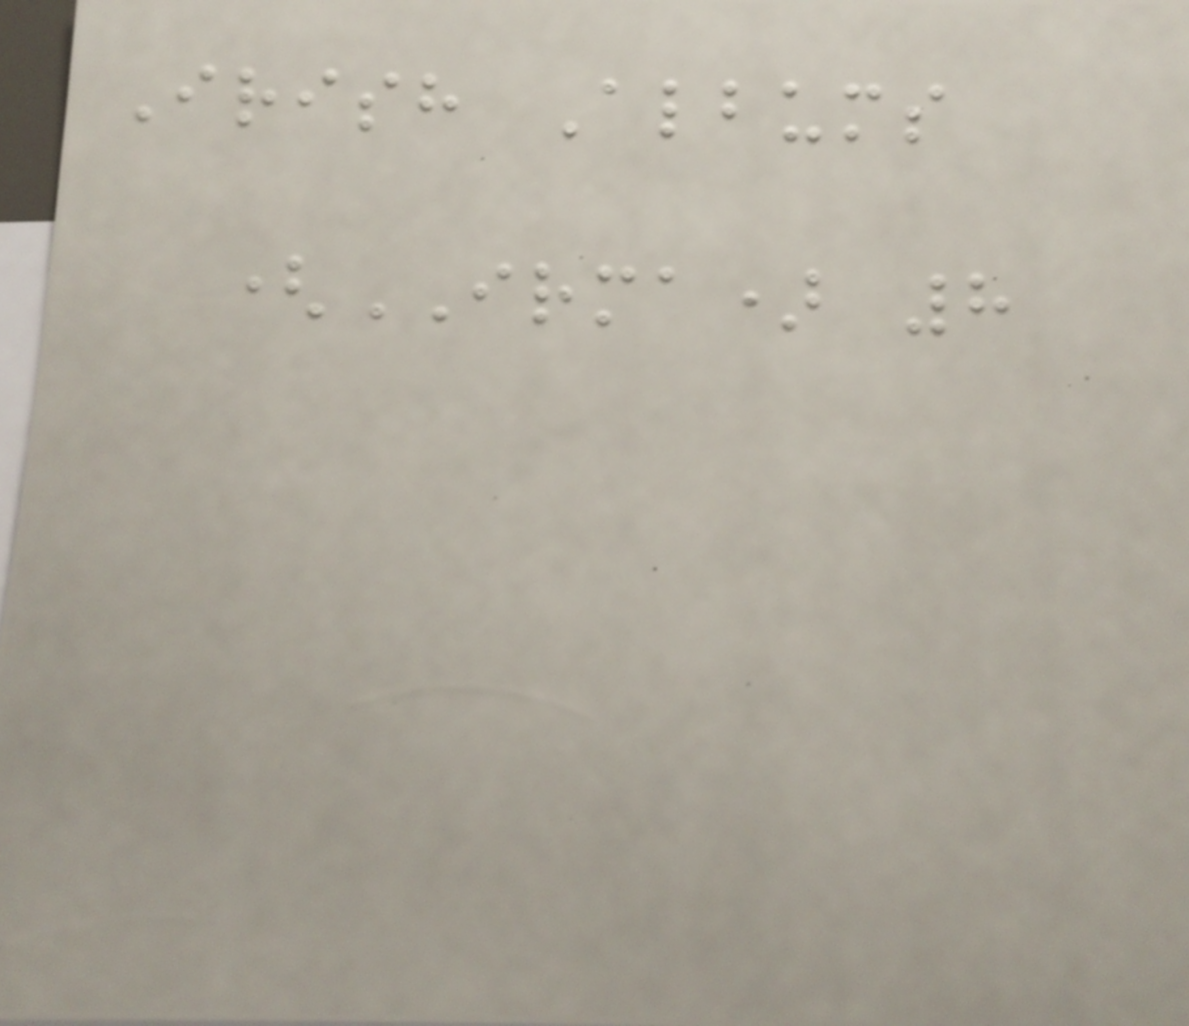Irish Albums
(IRMA) 8
